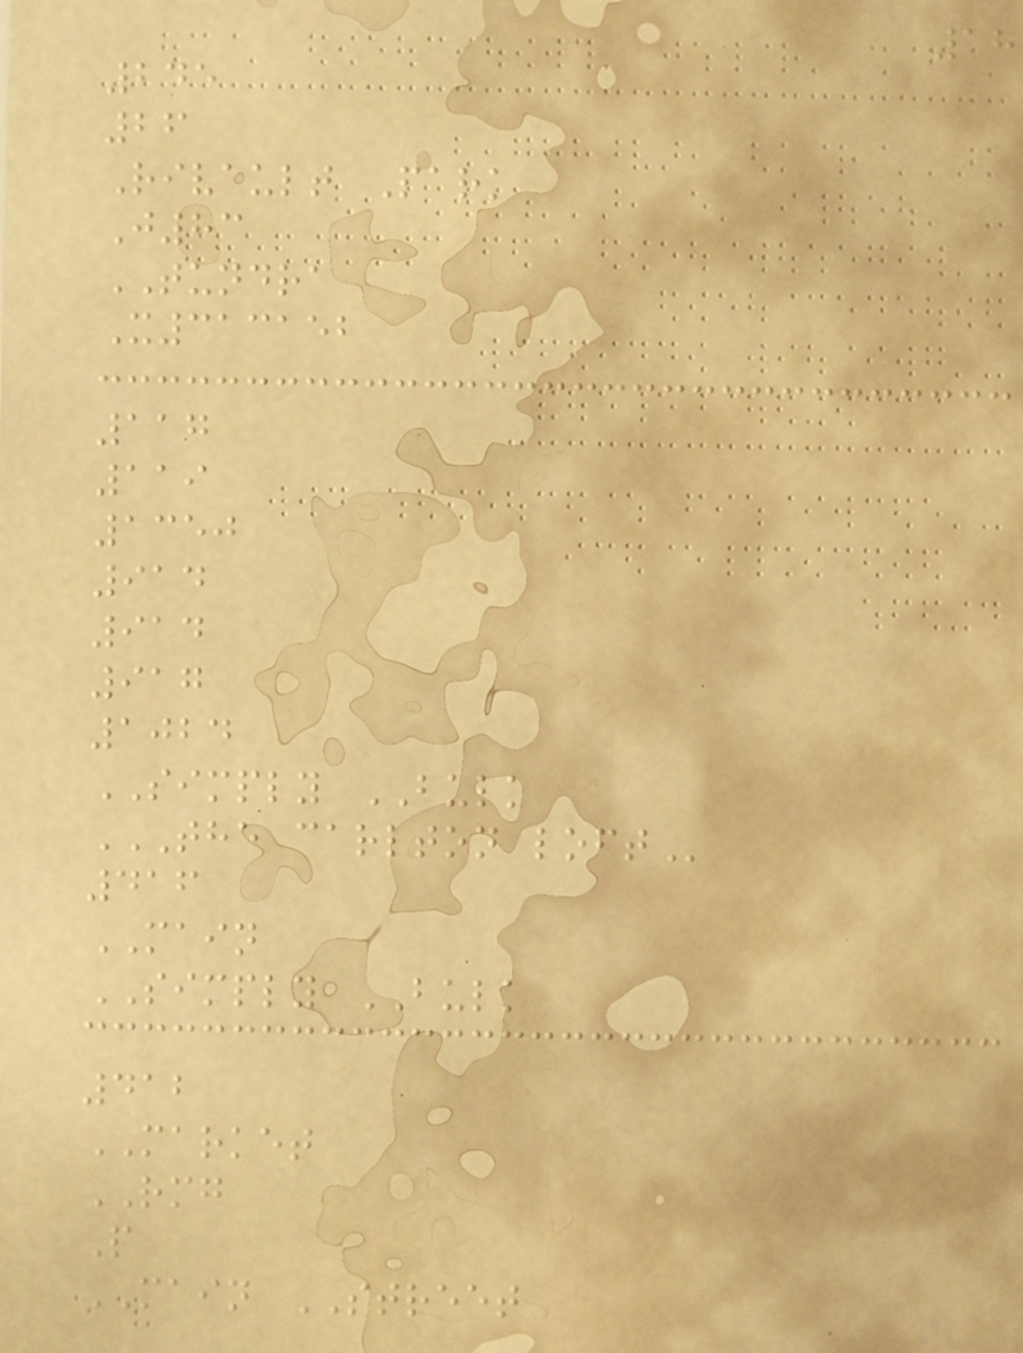18
245
26
Rivault Park
J83
TUNDRA
X313152
117
119
1350
914
914
917
1024
SIMPLY BULK
THE CARLTON LOFT
416
MAIN
SIMPLY BULK
412
MARKET
RMG
P
MAIN STREET
